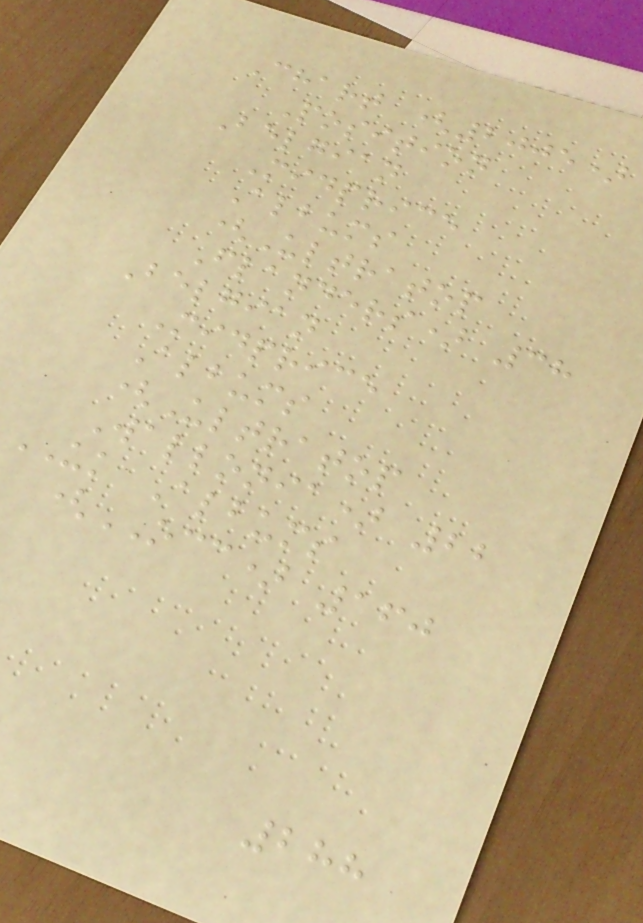Chart (2005)
Position
Belgian
Midprice
Albums
(Ultratop
Flanders) 38
Belgian
Midprice
Albums
(Ultratop
Wallonia) 22
UK Albums
(OCC) 160
288
